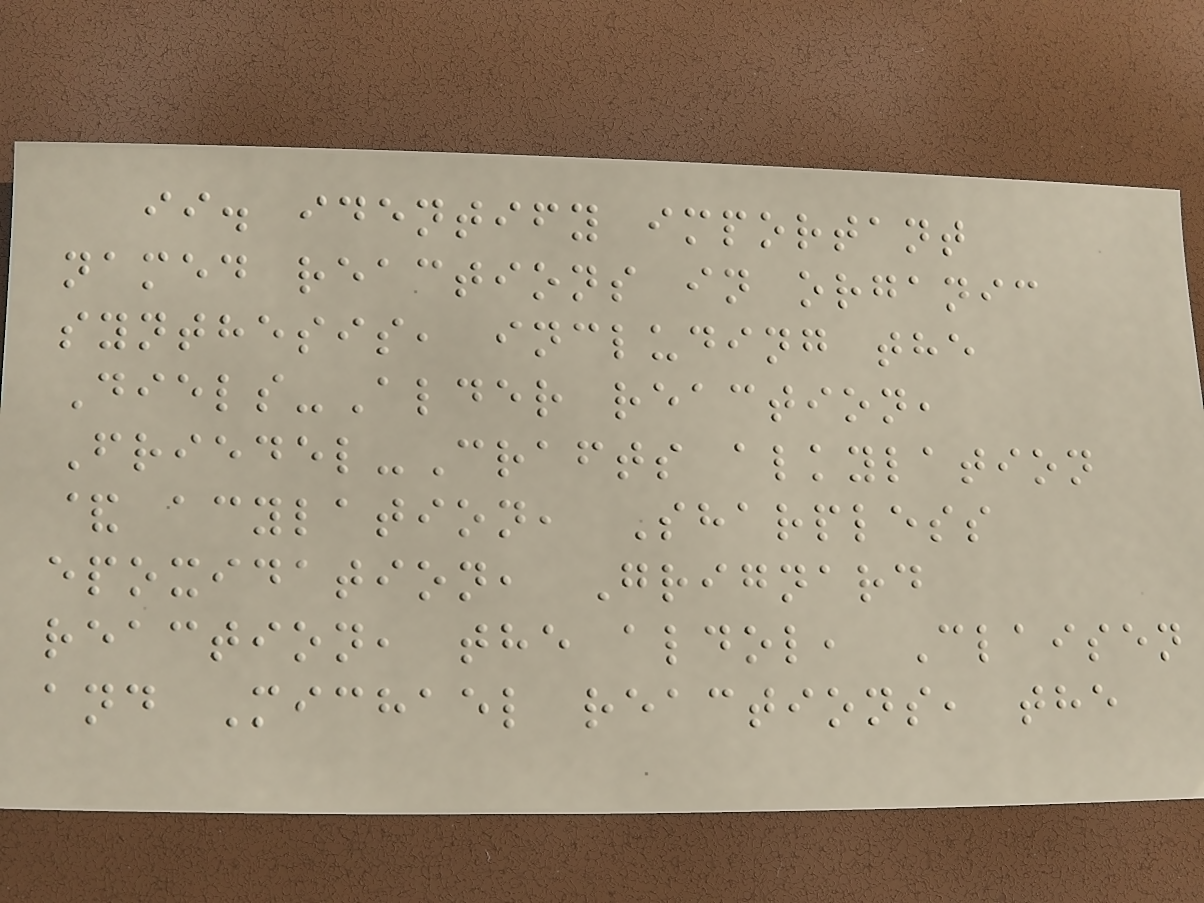ii. identify important
named reactions in organic
synthesis, including the
Diels-Alder reaction,
Friedel-Crafts alkylation
& acylation, Sharpless
epoxidation, Grignard
reaction, the aldol, Claisen
and Michael reactions, the
